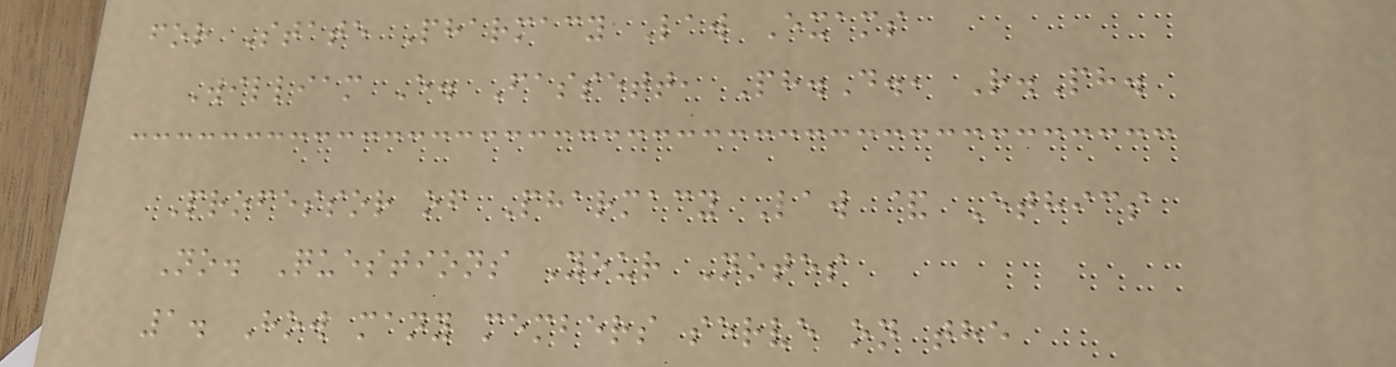for State Pharmacy Law Exams
William E. Fassett, Ph.D., R.Ph.
Professor of Pharmacy Law & Ethics
No. Questions Your Notes
1. How many members serve on the
